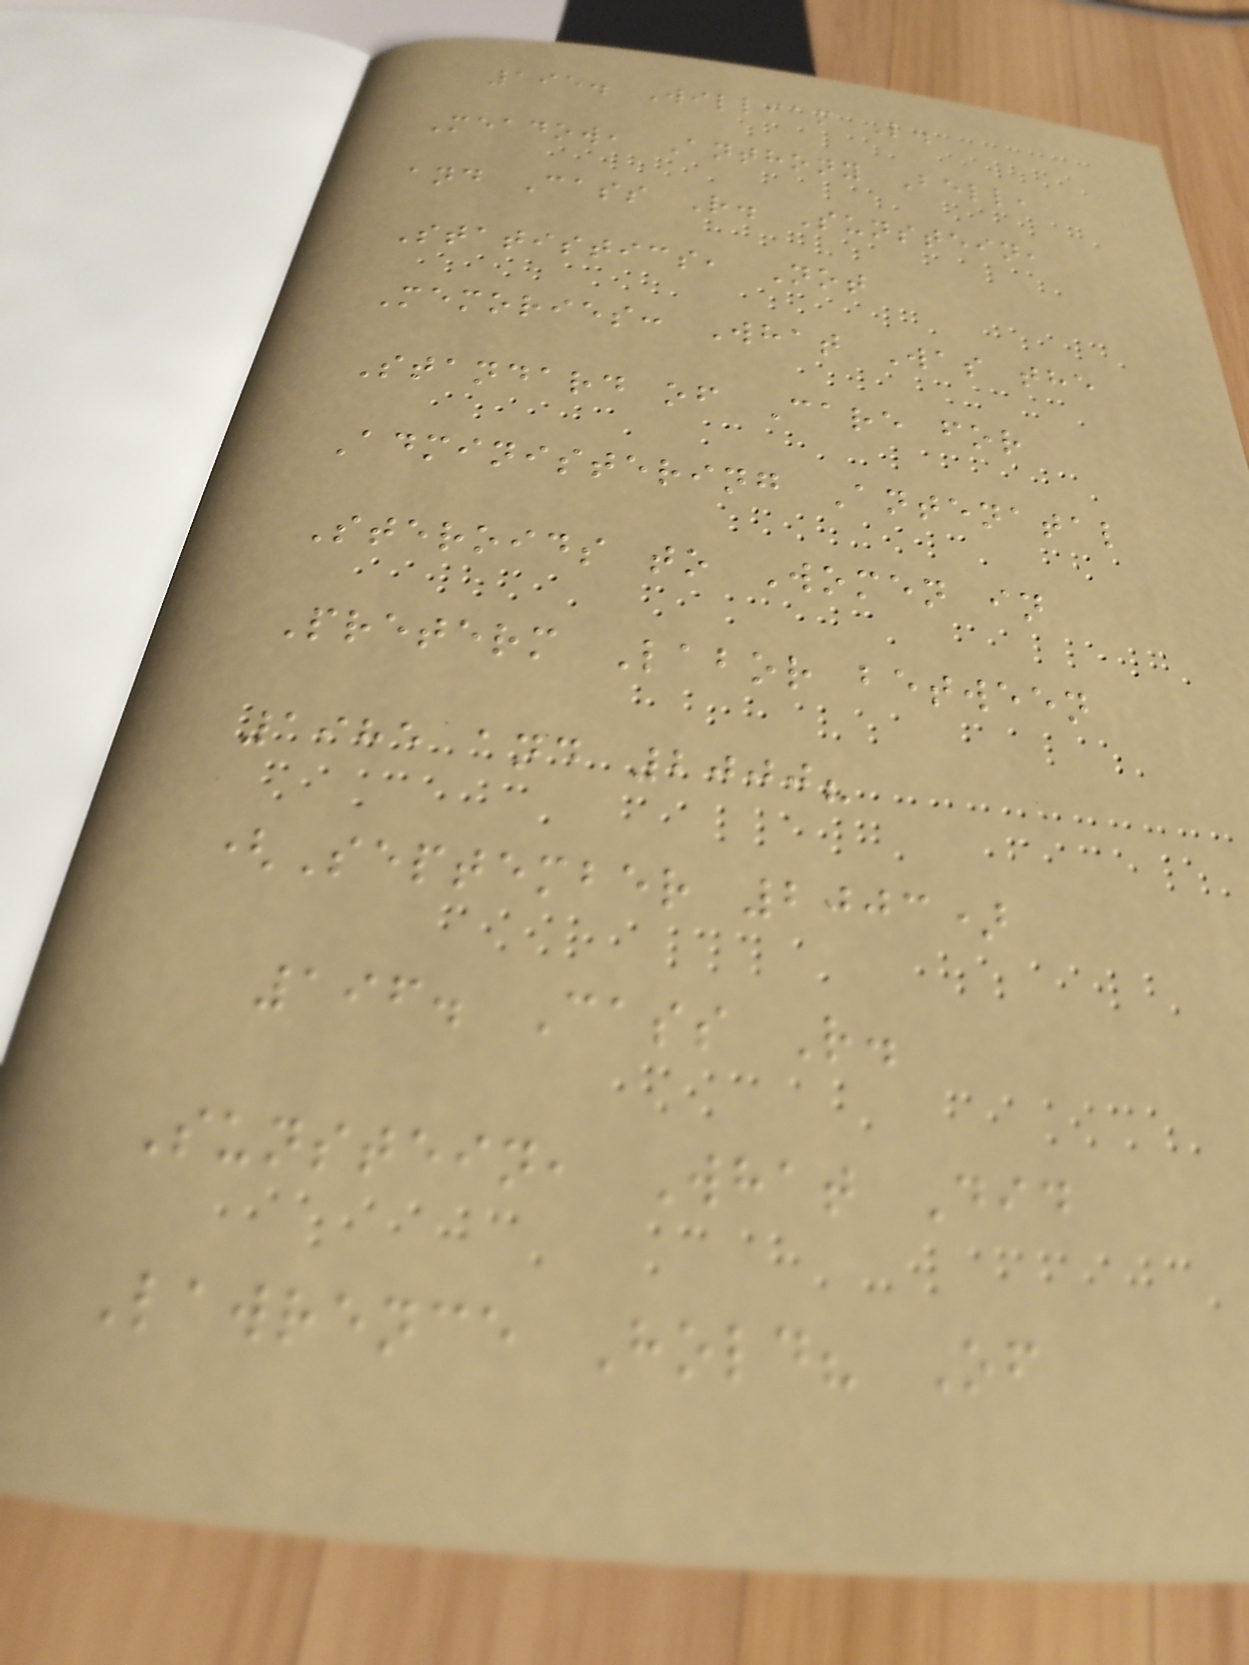195. William L.
Meadow, Anthony Bell,
and Cass R. Sunstein,
Statistics, Not
Memories: What Was the
Standard of Care for
Administering Antenatal
Steroids to Women in
Preterm Labor between
1985 and 2000?
(September 2003)
196. Cass R.
Sunstein, What Did
Lawrence Hold? Of
